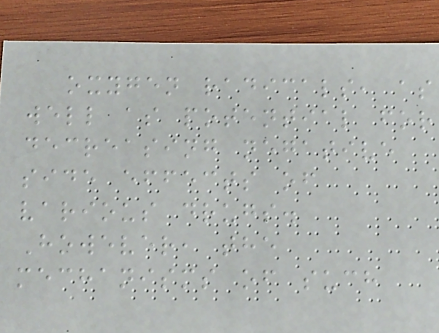oxygen radicals, as
well as potential for
decreasing negative
side effects of
various drugs.
However, the
mechanisms of such
